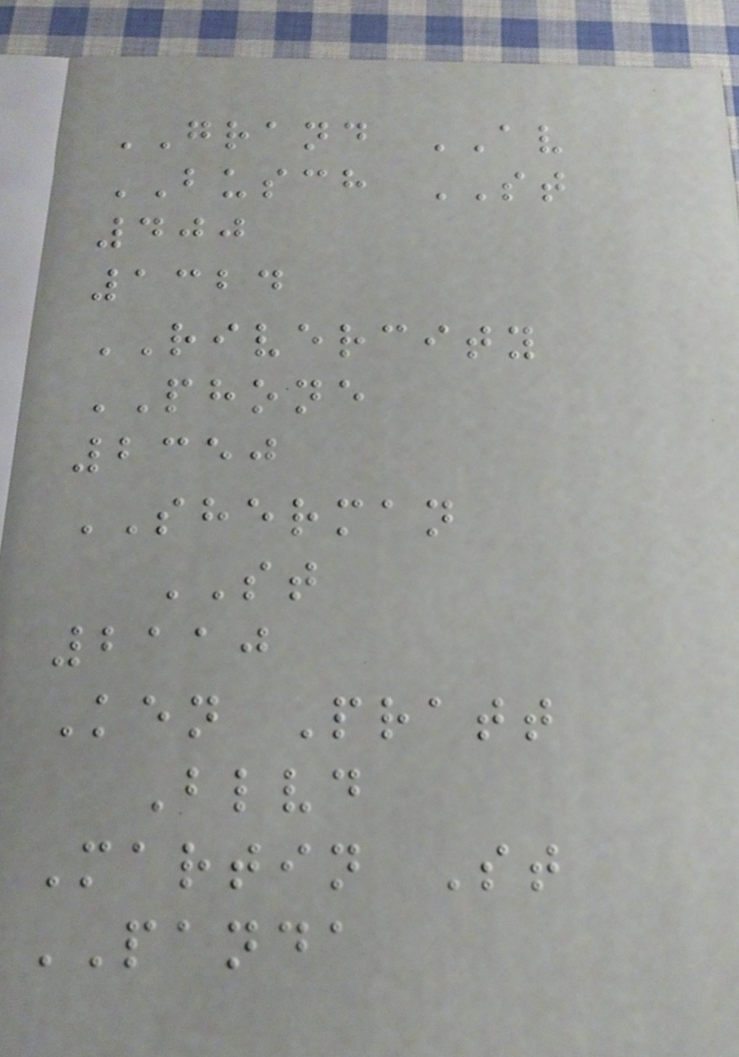GRAND AV
BUSCH ST
400
1324
RIVERCITY
PHONE
2350
SHERMAN
ST
2110
Ken Pratt
Blvd
Martin St
PANDA
